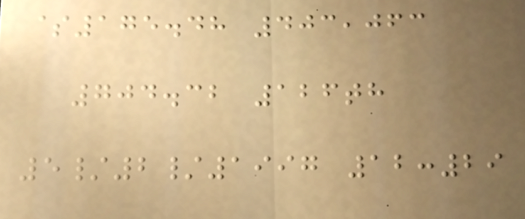$175.48 403,063
704.32 126th
5/2/1997 12:29
